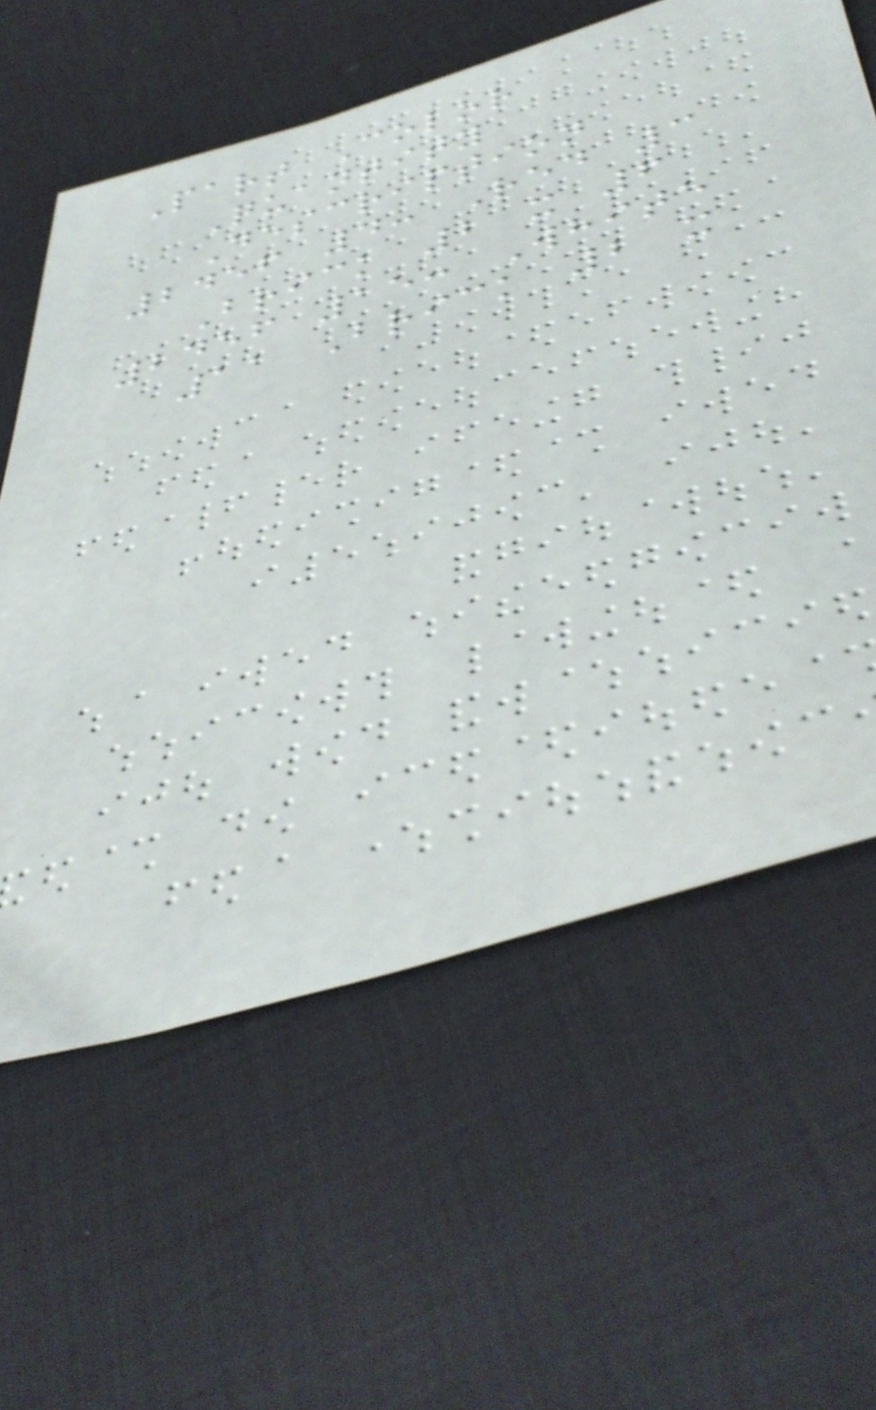Part Color
Quantity
Description
2456 4: Red 3
Brick 2 x 6
2456 15: White
11 Brick 2 x
